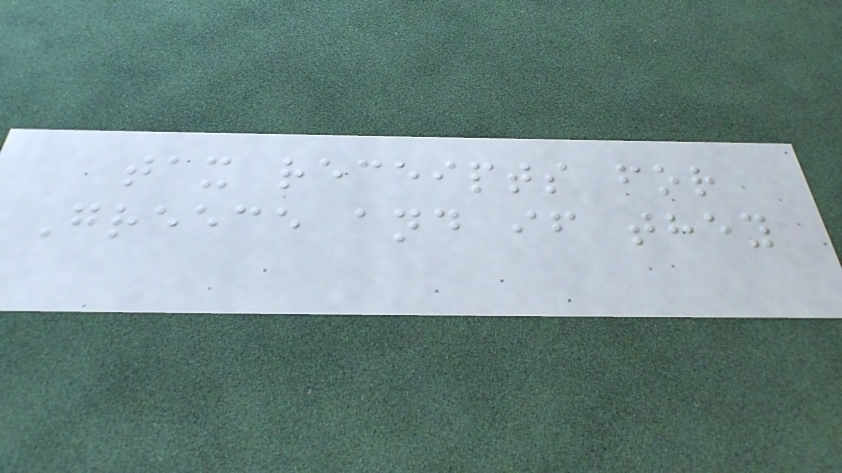tax receipts for
Greece and if they
